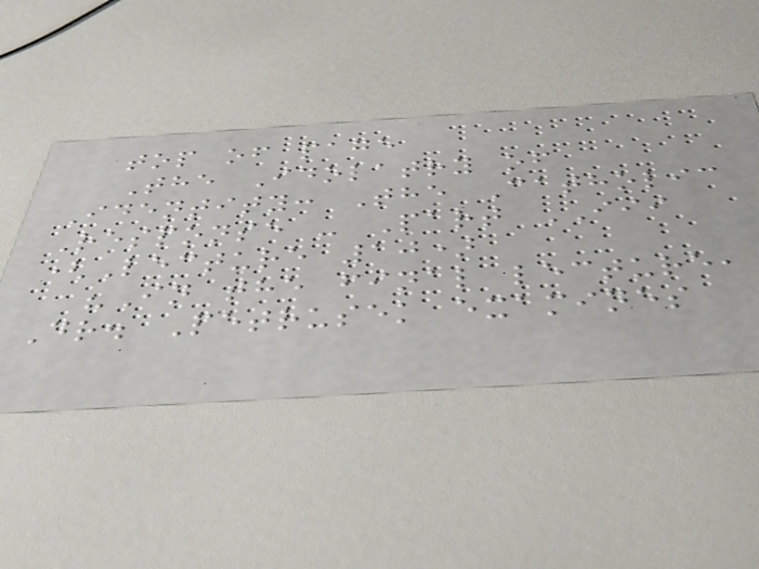top of page
The Idolatry of
Identity: The Catholic
Response - Part III
(Lecture 10)
"In the final lecture,
Dr. Petrusek examines
